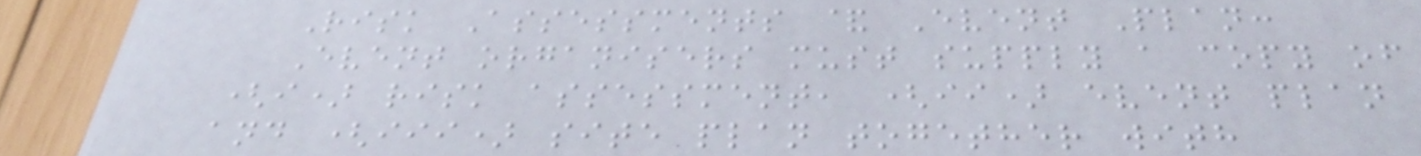Risk Assessments & Event Plan:
Event organisers must supply a copy of
(i) risk assessment, (ii) event plan
and (iii) site plan together with
